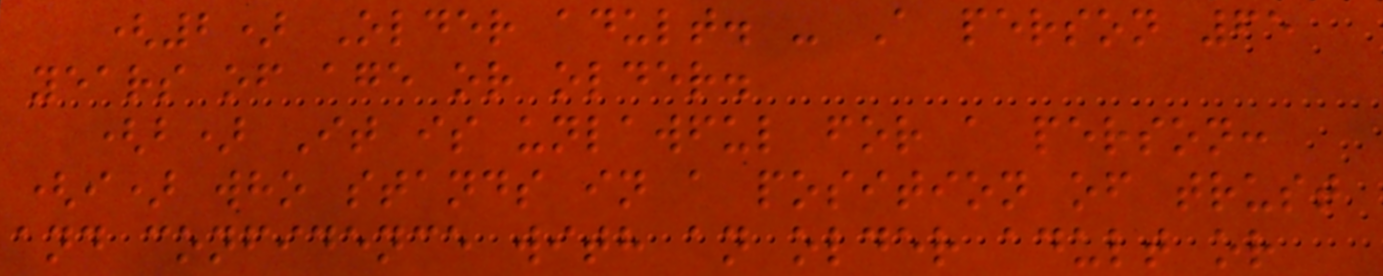(2) Older adult. - A person 65
years of age or older.
(b) It is unlawful for a person:
(i) who stands in a position of trust
and confidence with an older adult or
